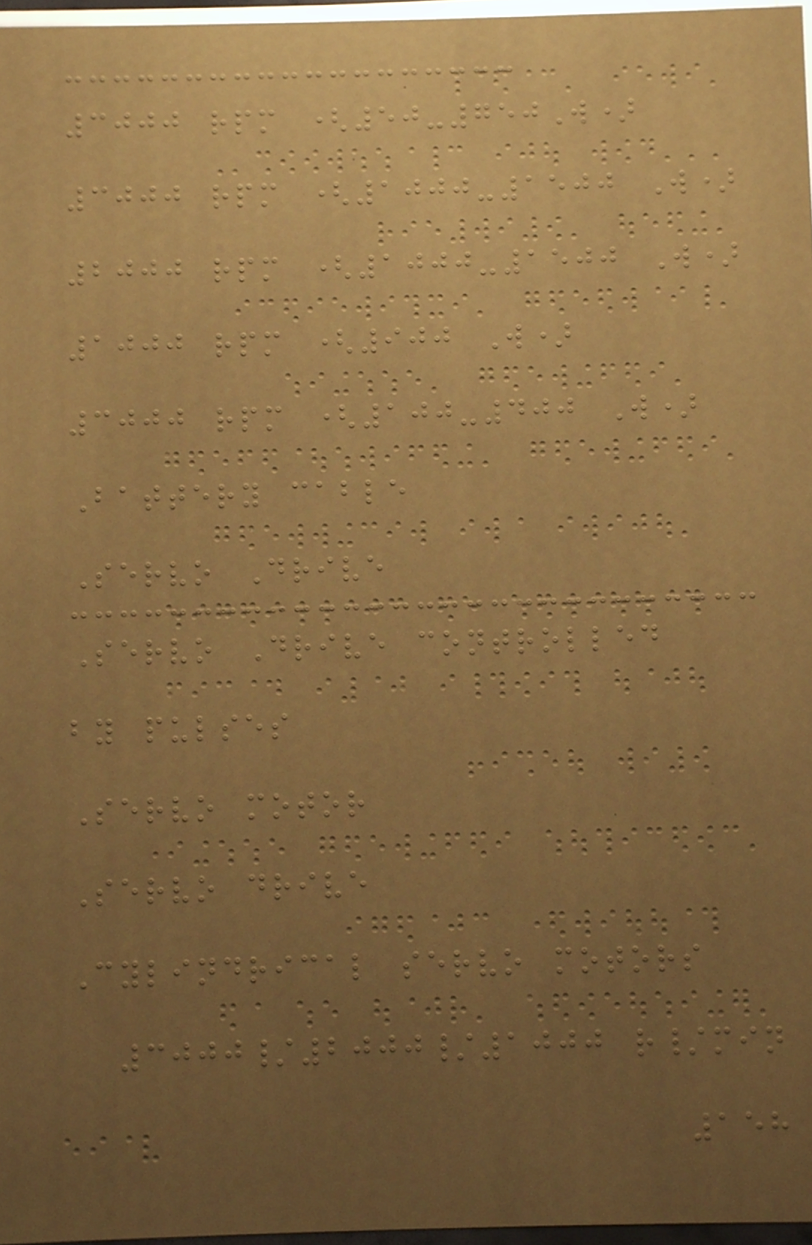3000 rpm (50-750W)
3000 rpm (1000-1500 W)
2000 rpm (1000-1500 W)
1000 rpm (900 W)
3000 rpm (100-400 W)
Battery cable
Servo Drive
Servo Drive controlled
by pulses
Servo motor
Servo drive
Cylindrical servo motors
3000/2000/1000 r/min
158
